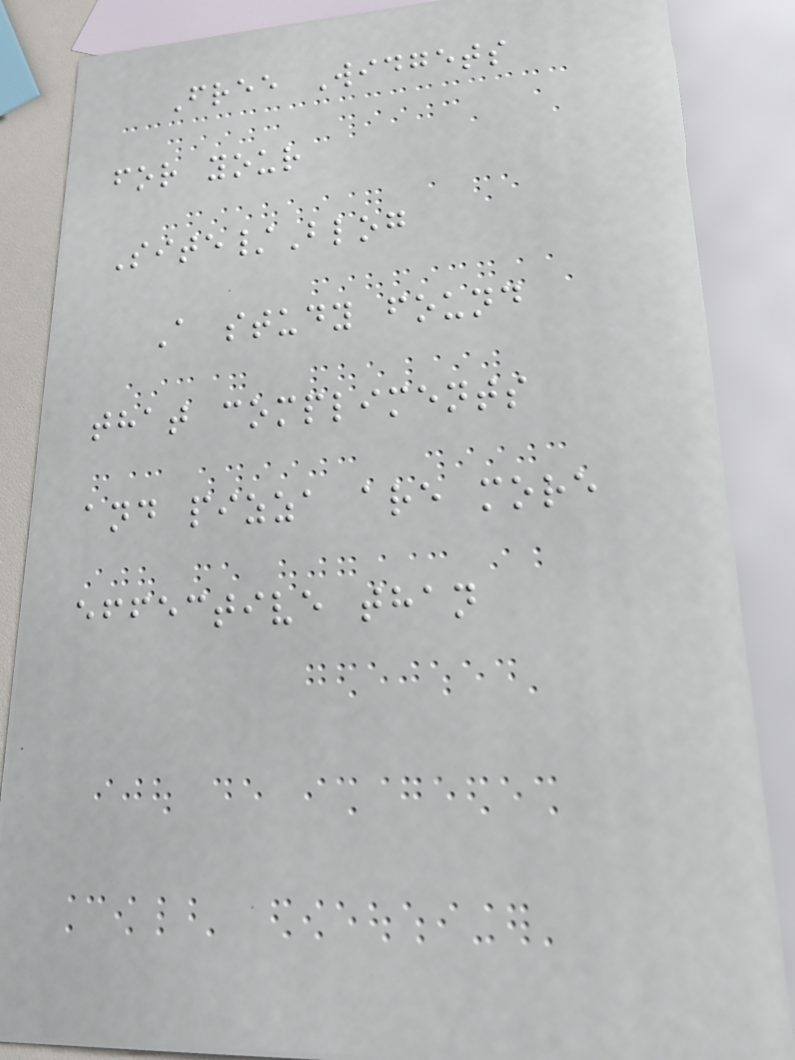Free Widgets
for your
Site/Blog
A study found
that compliments
and pizza are more
effective than
